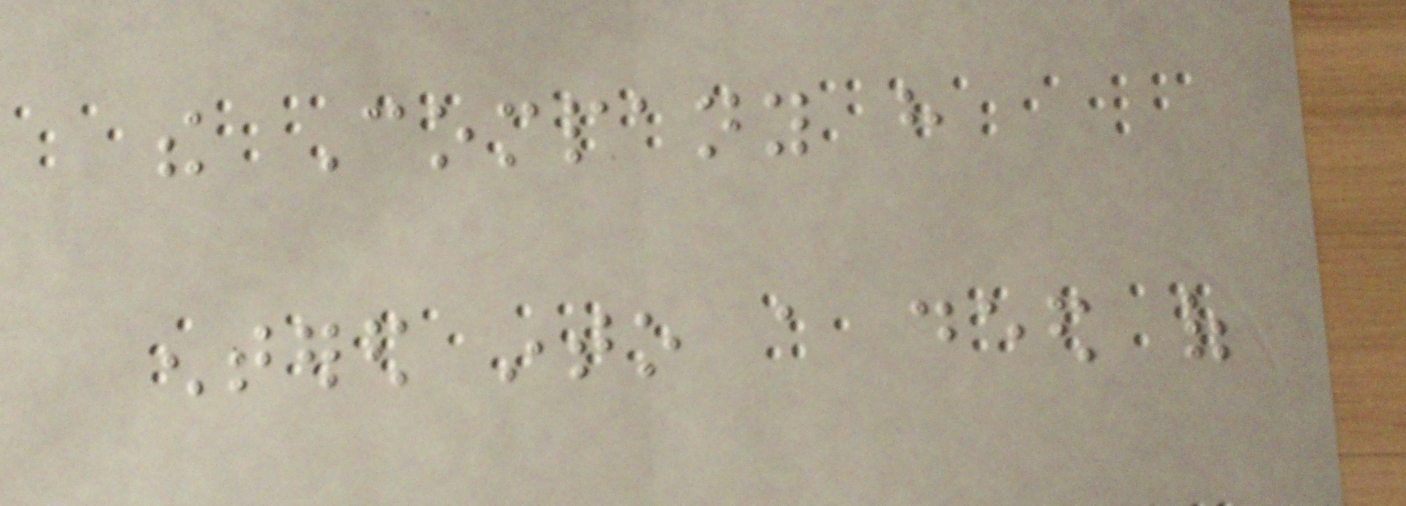the Company have
entered into a deed of
